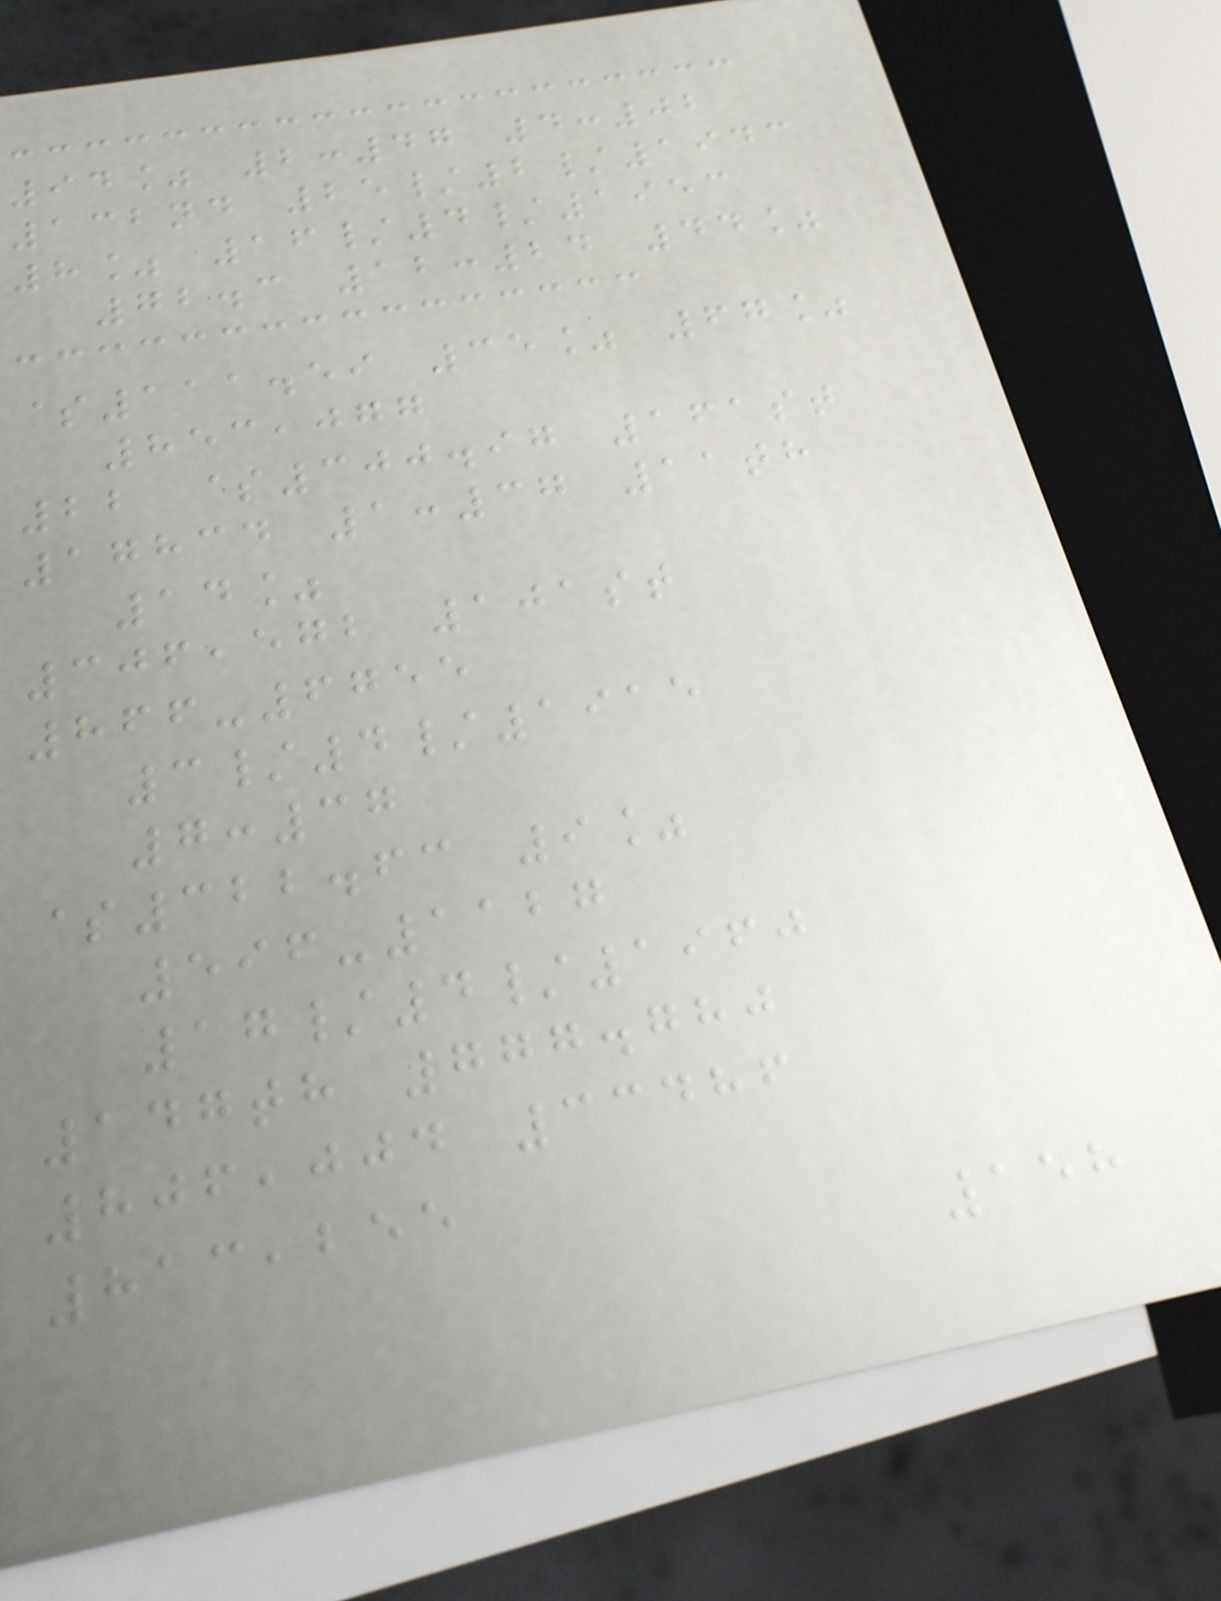94% 2:47 4:02
132nd 25/2/1943
8% 16/4/1953
72.3 12:24 44%
$111.59 35% 67%
853,077
22 $300.97 161st
17834 1:37 11th
14%
306,572 101st
866-6755
3/4/1915
7:37
$322.63 9%
596-1127
17/4/1960
147th 777.780
806,004 33486
813,255
158
